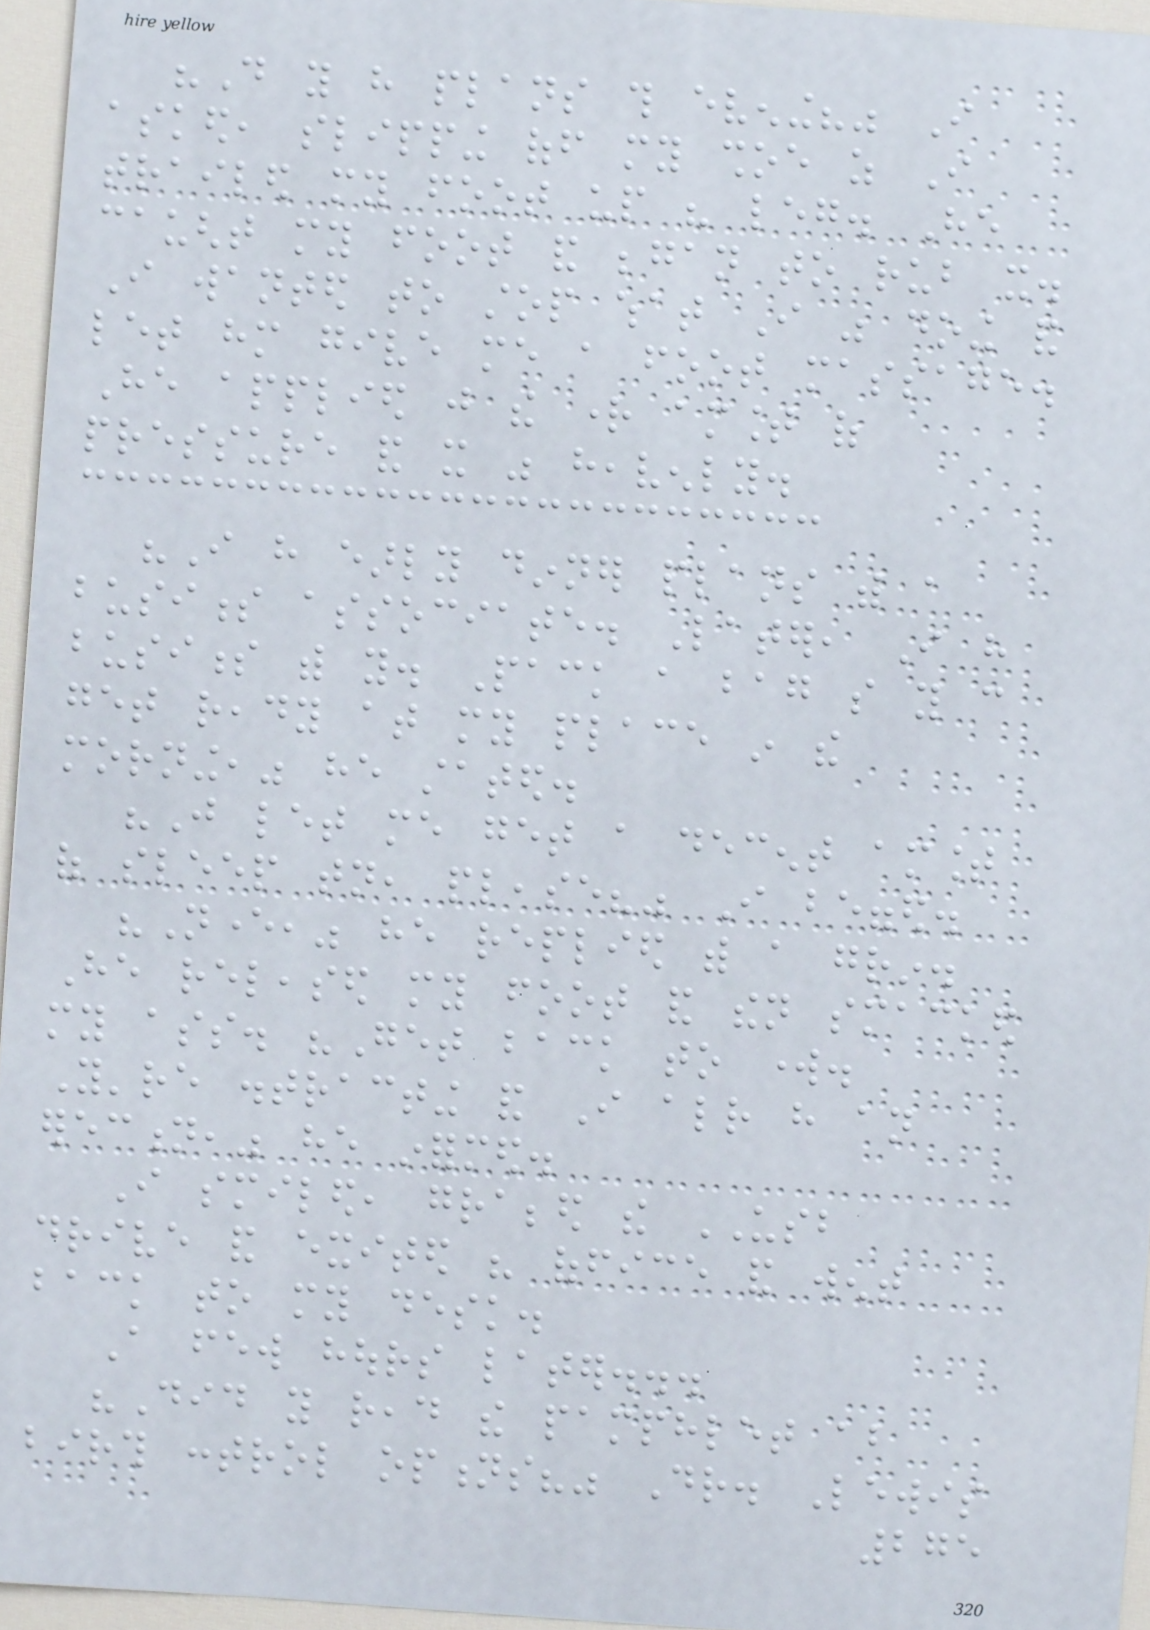"Do you have plans this evening?" I
asked, slipping off my shoe as I
trailed my foot up his leg. He
caught my foot and began to rub it.
I wanted to stop what I was doing and
let him give me a foot massage.
He applied just the right amount of
pressure and it was heavenly.
"I have early dinner plans with a
business associate. Later, I have
business with you. Pack a bag so you can
get ready at my place in the
morning," he stated.
"Just let me get a decent amount
of sleep tonight, please?" I begged.
"Never," he replied with a grin.
He released my foot and then smacked
my ass. "Get back to work.
You're distracting and I already have an
erection," he informed.
I smiled, grabbed the USB
drive and exited his office and went
back to my desk.
A few hours later...
"Did you read the pamphlet about
birth control options?" Dr. Lewis
275
